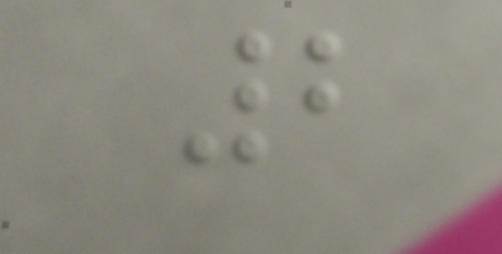2
